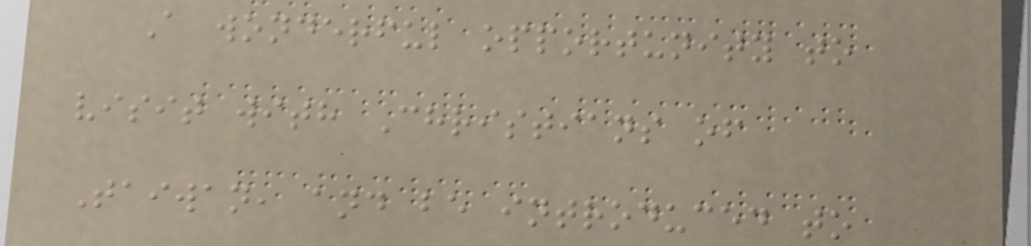A wonderful opportunity to
visit with Christians of
Taiwan, and be introduced to
